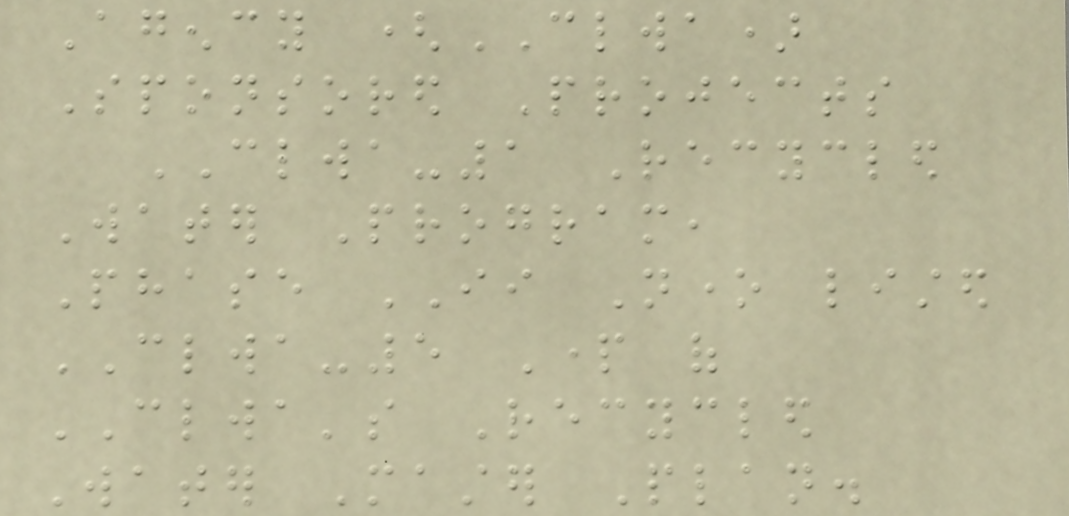Agency (CLWA)
Sponsored Projects
CLWA-1 Recycled
Water Program,
Phase II None listed
CLWA-5 Part of
CLWA's Recycled
Water Master Plan.
